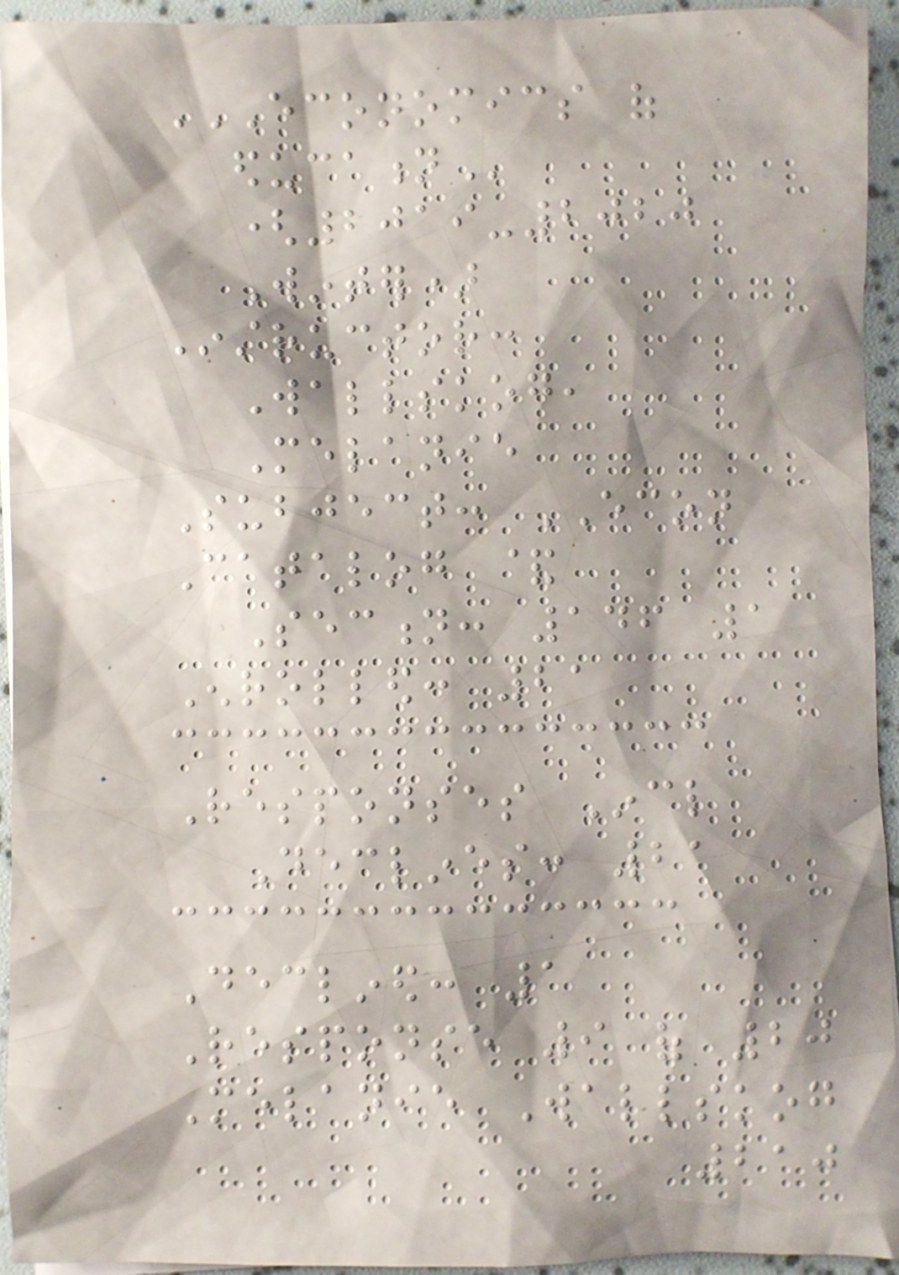ECONOMICS OF
EDUCATION
(2019-2020
Winter)
Instructor:
Wallskog,
Melanie
Subject: ECON
Catalog &
Section: 146 1
Enrolled: 21
Responses Incl
Declines: 21
Declined: 1
Response 9 of 20
Melanie Wallskog
210
